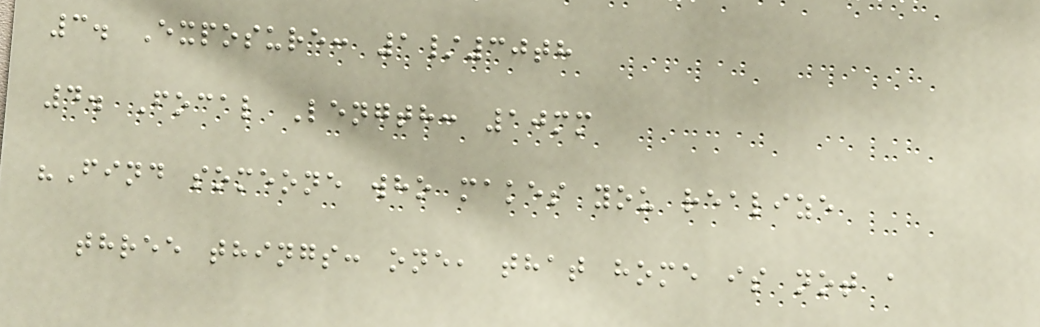3. Exposure: 1/30th
4. Focal Length: 10mm
"Find someone who makes you realize
three things: one, that home is not a
